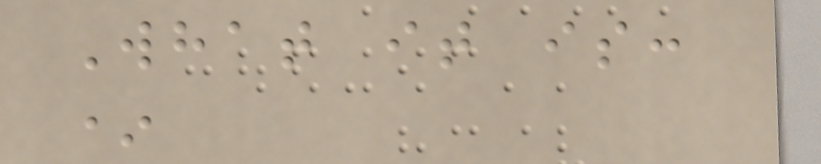What it is:
*
